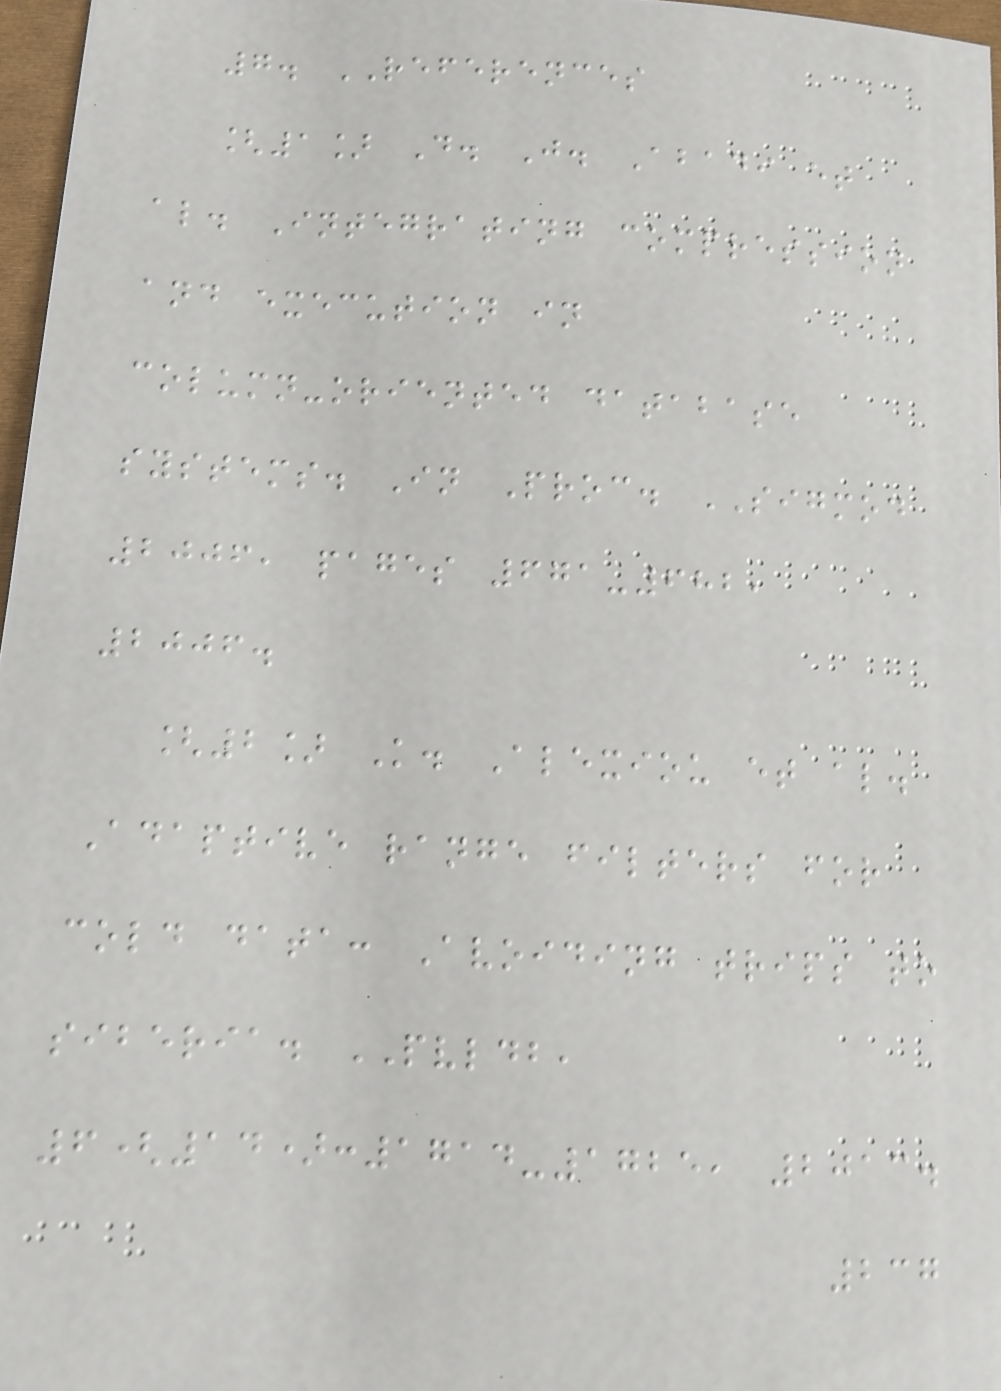7. REFERENCES
[1] D. J. Abadi et
al. Integrating compression
and execution in
column-oriented database
systems. In Proc. SIGMOD
2006, pages 671-682,
2006.
[2] K. Alexiou et al.
Adaptive range filters for
cold data: Avoiding trips to
siberia. PVLDB,
6(14):1714-1725, 2013.
237
